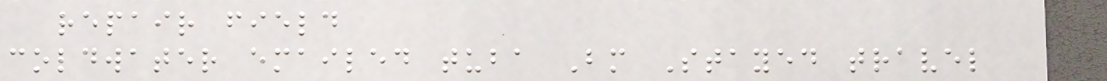repair field
coldwater emailed tuba Bm Stayed travel
